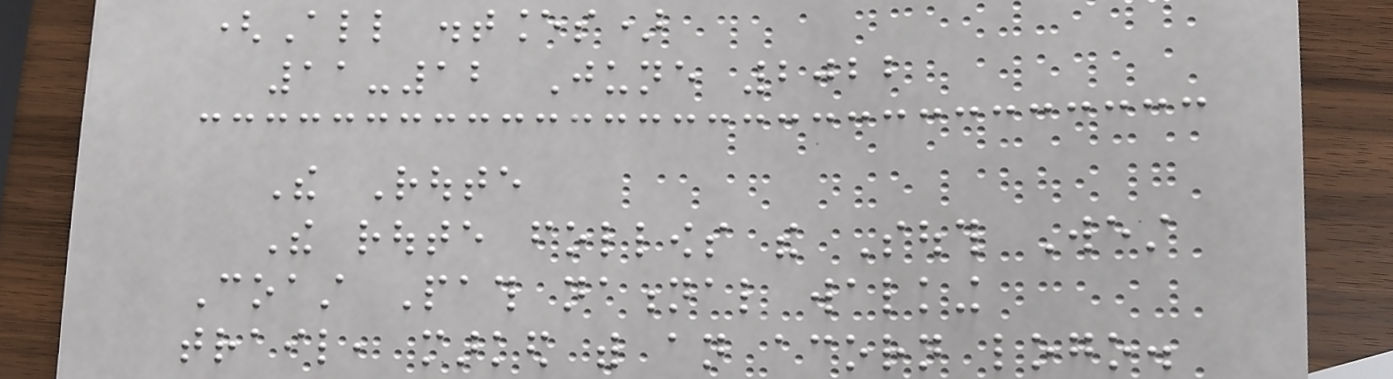(All distances)
11-12 June 2022
The Route
The route follows the South West
Coast Path national walking
trail, marked with an acorn logo.
